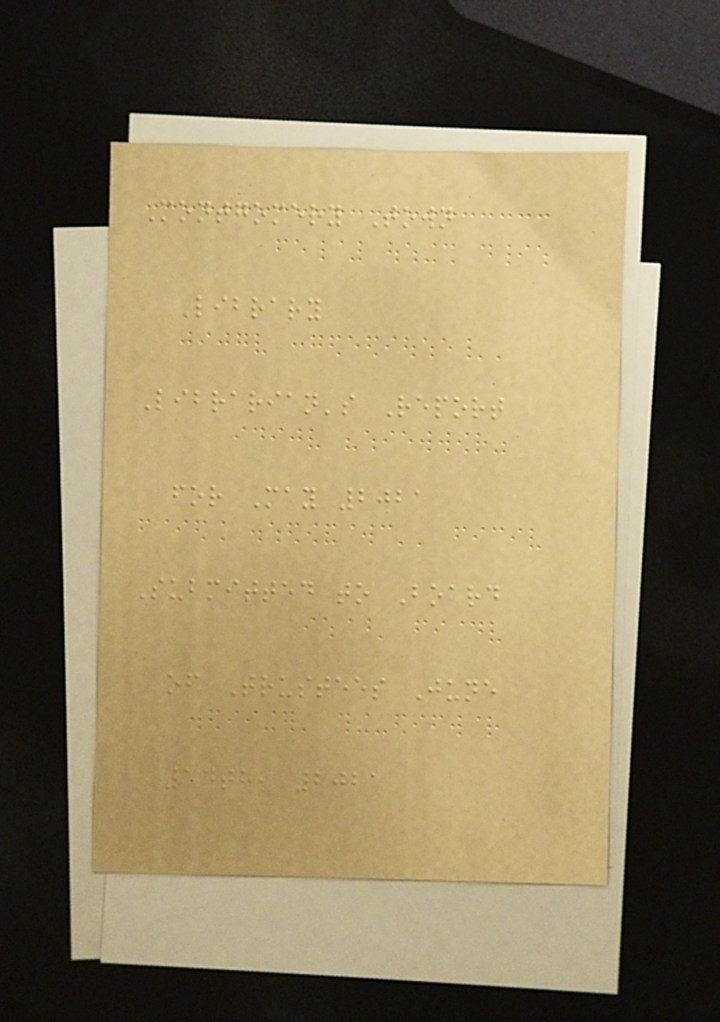Montgomery Town
Library
Librarian's Report
for May 2021
Submitted to Board
of Trustees June
14th, 2021
